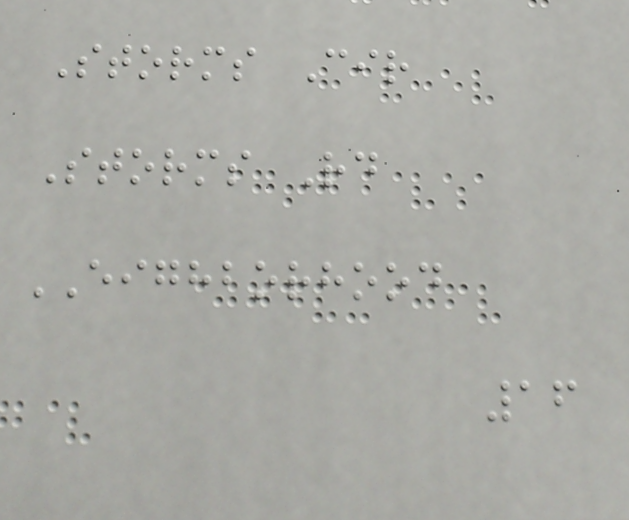Storms Cir
Storms Rd
EIGHBORHOOD
16
